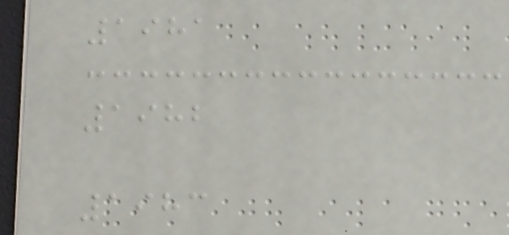1981
1982
1983
